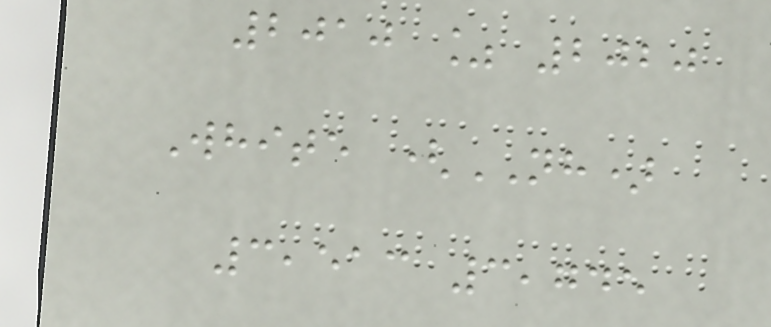2010 % 2020
White (NH)
3,513 3,745
